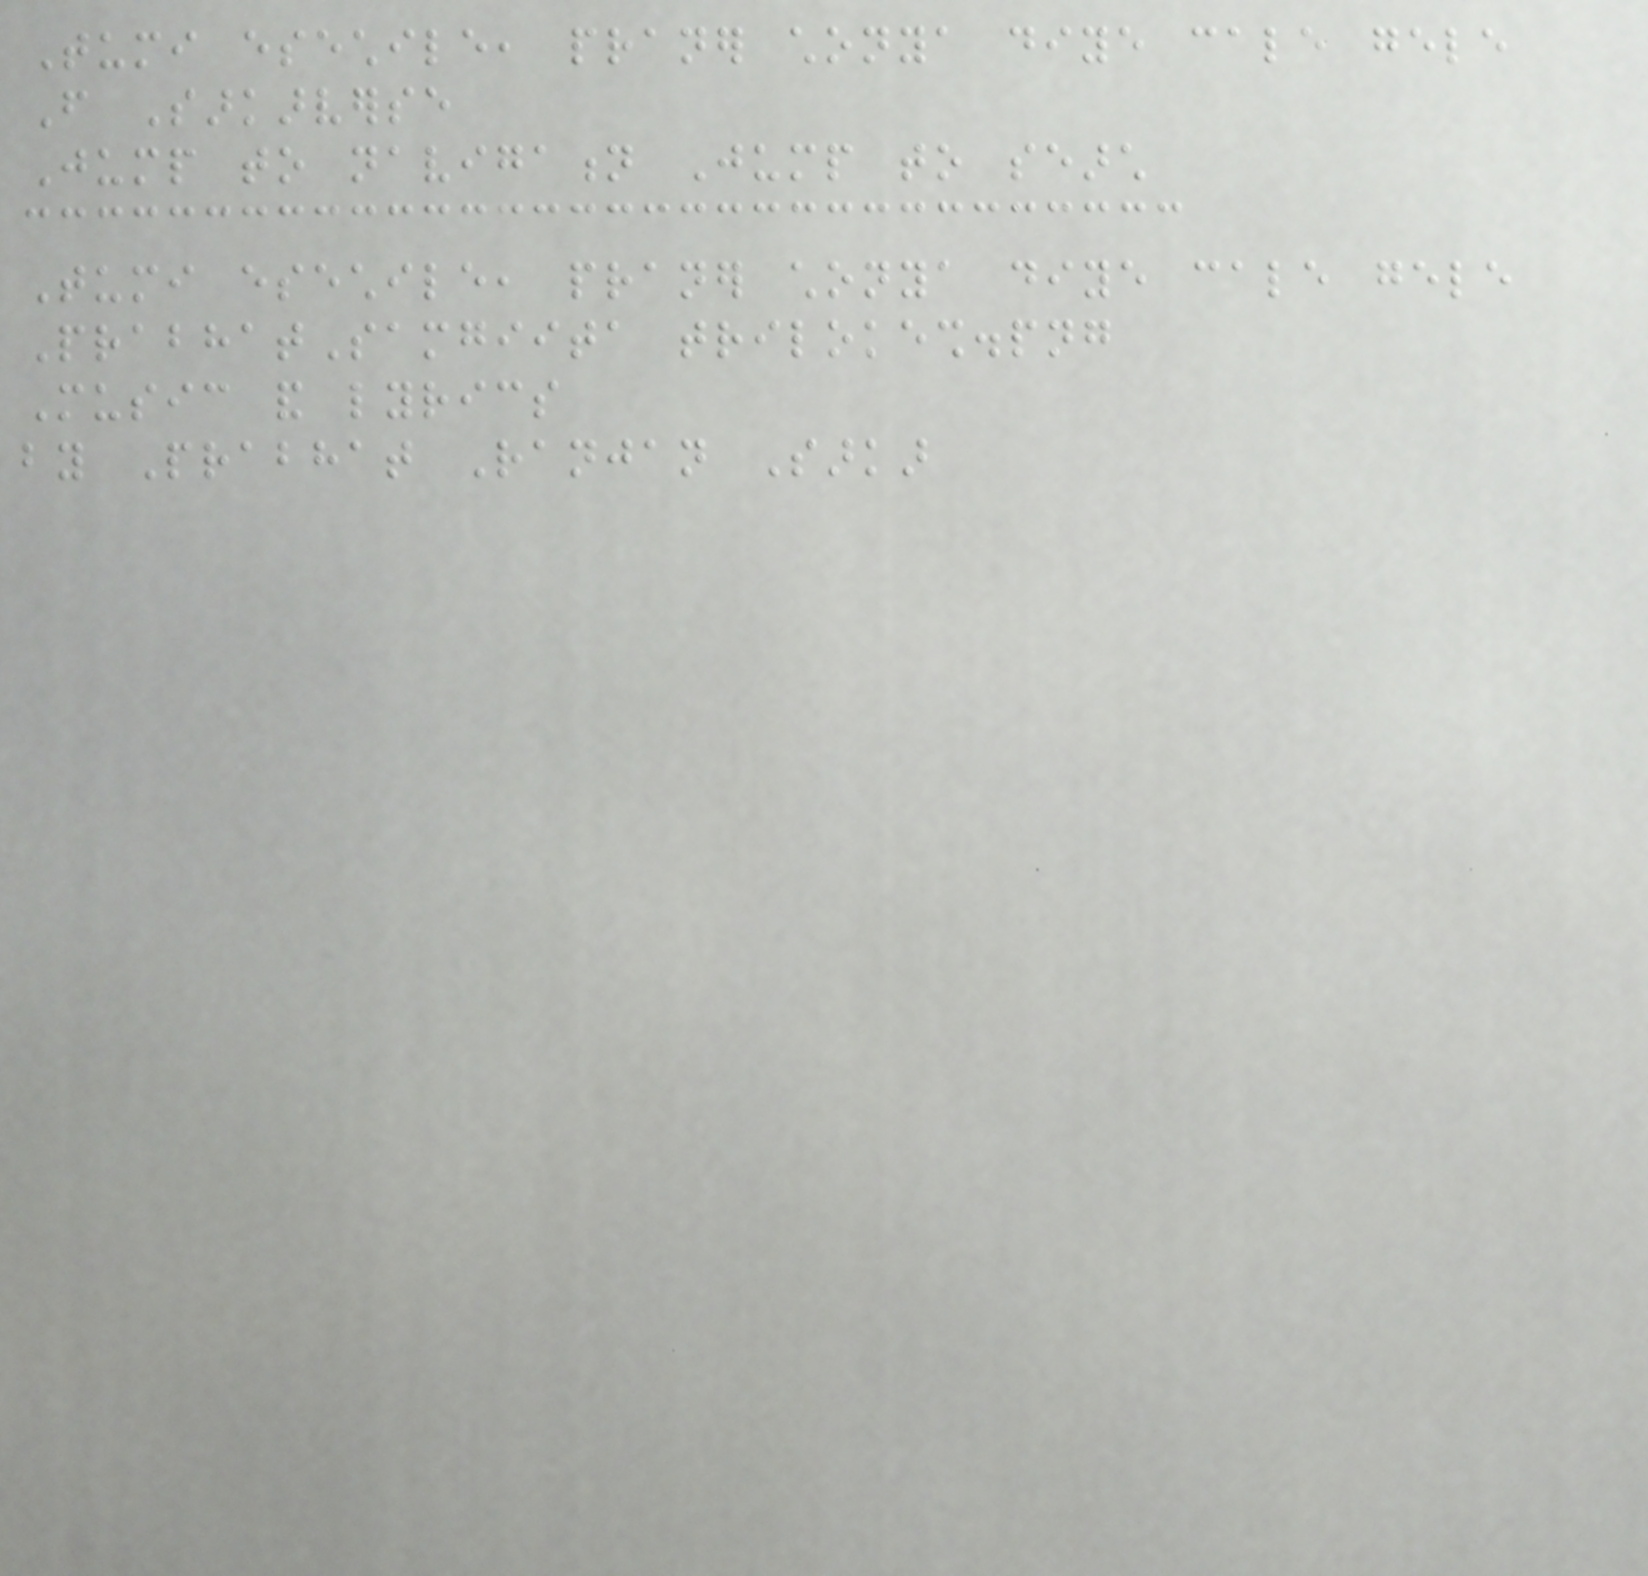Tumi esechile, praner chonya diye cale gele
From Sarkarverse
Jump to navigation Jump to search
Tumi esechile, praner chonya diye cale gele
PrabhatSamgiita trilokesh.png
Music and lyrics
by Prabhat Ranjan Sarkar
